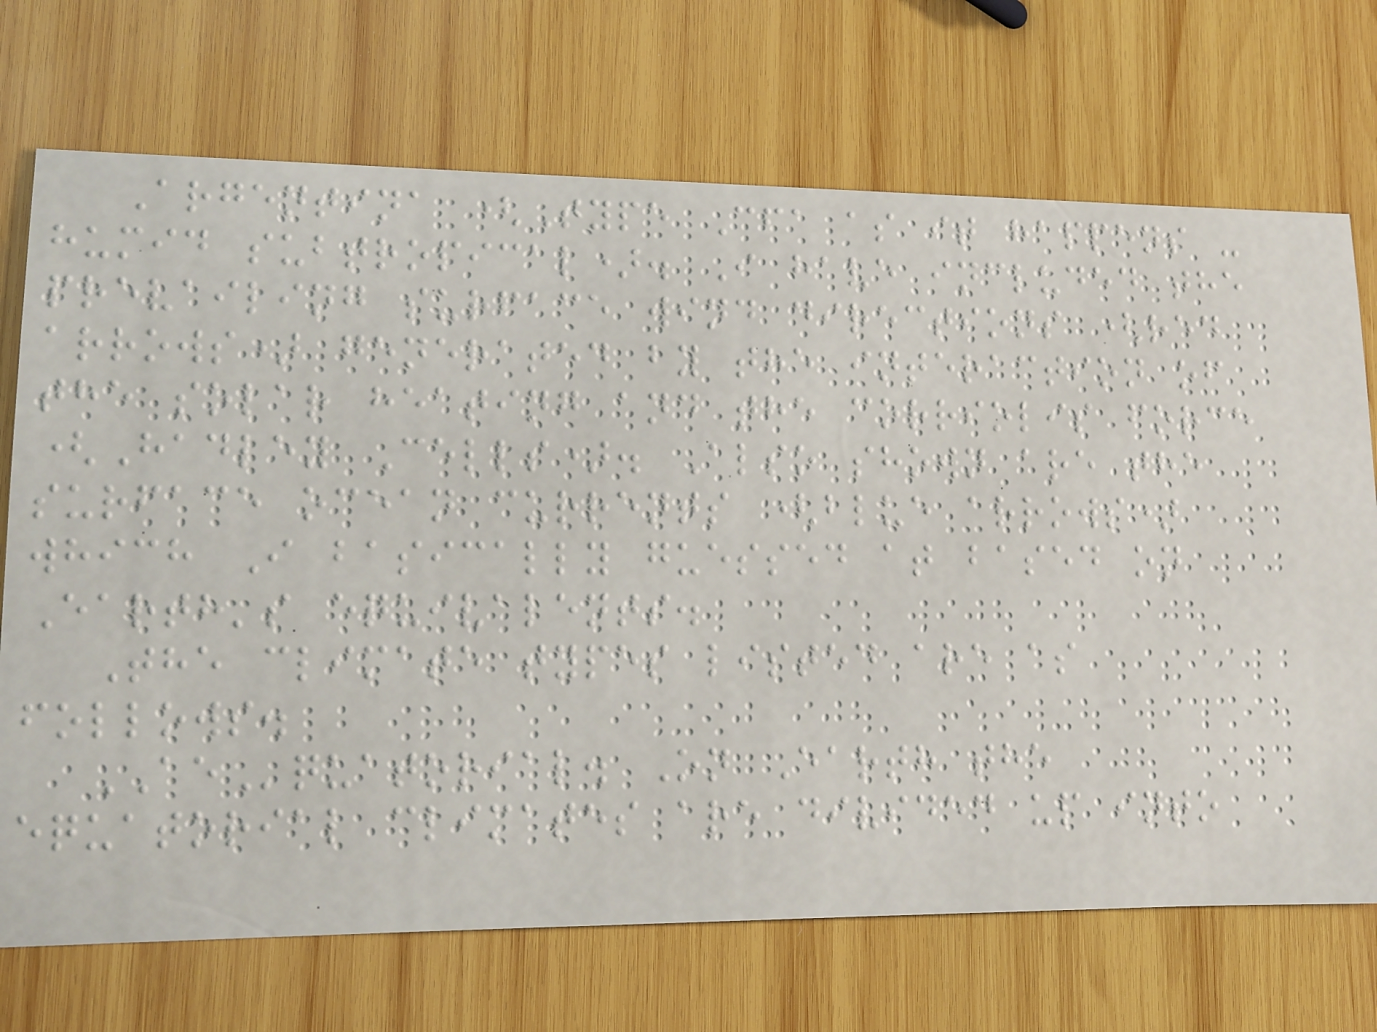Argentina (Type Cfa as it happens -
humid subtropical). I have included the
prevailing surface wind directions (red
arrows) generated by the interaction of
the solar heating and the corriolis force
(Hadley Cells). Also shown are the
surface ocean currents (blue arrows)
which I basically guessed at based on
Earth's equivalents.
The climate types listed are as
follows.
AEquatorial. On Earth the
equatorial climates are divided up into
